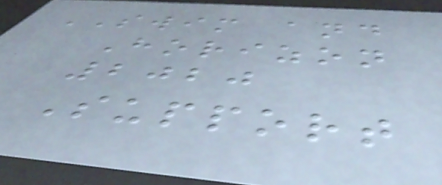SWIM and
Horizon
2020
Support
